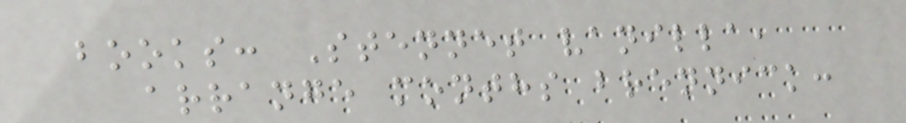books: Stennet vanilla,
arrange months brennick:
